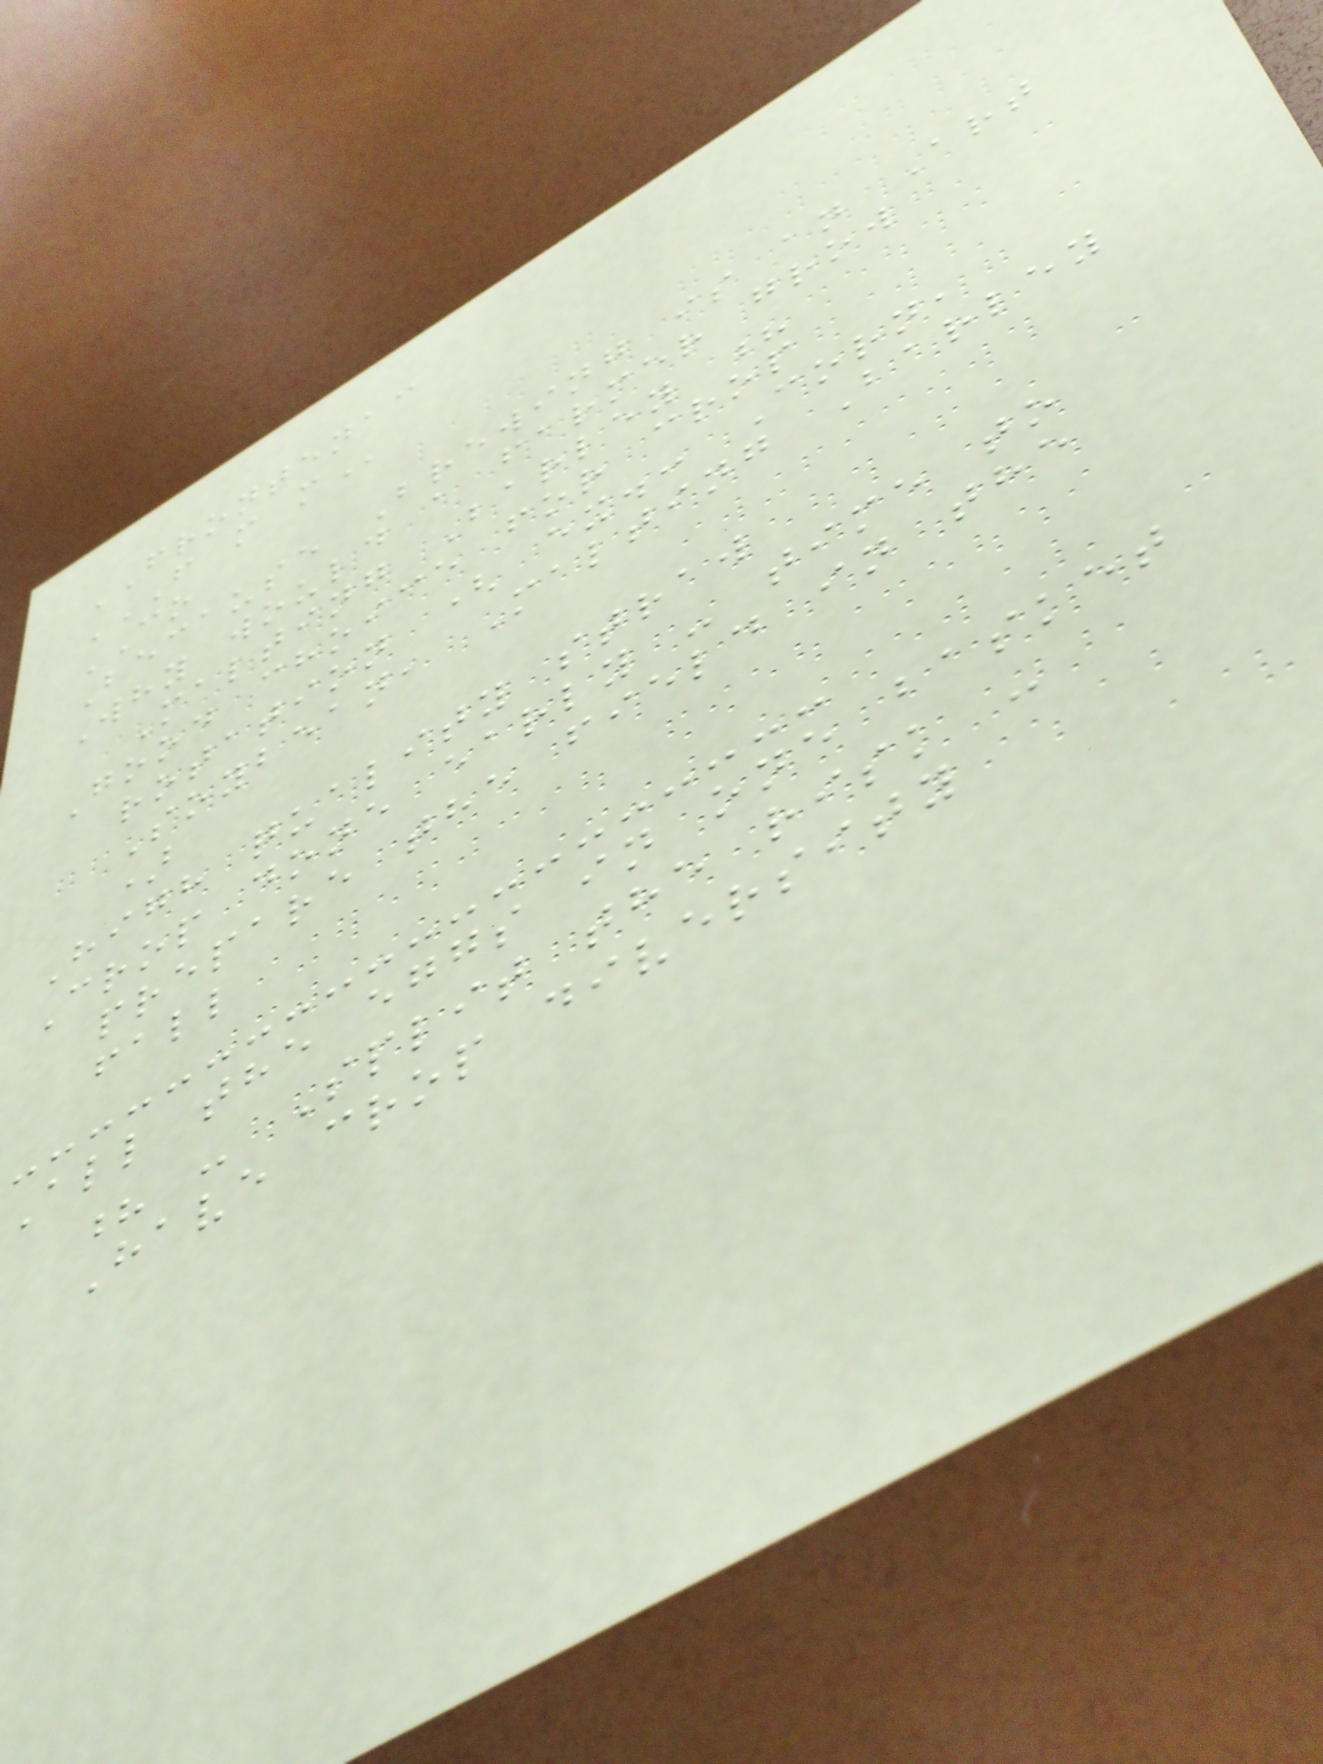FRONTENAC
F M M
CO
Because Brewing is an Art
Why would a farmer grow
Malting Barley ?
Good choice for crop
rotation ( ex.: Corn,
Soybean, Malting Barley
)
High quality straw
Crop done early - time to
prepare the field in the
fall
All the eggs in one basket
? - Split the risk -
Have crop diversity
